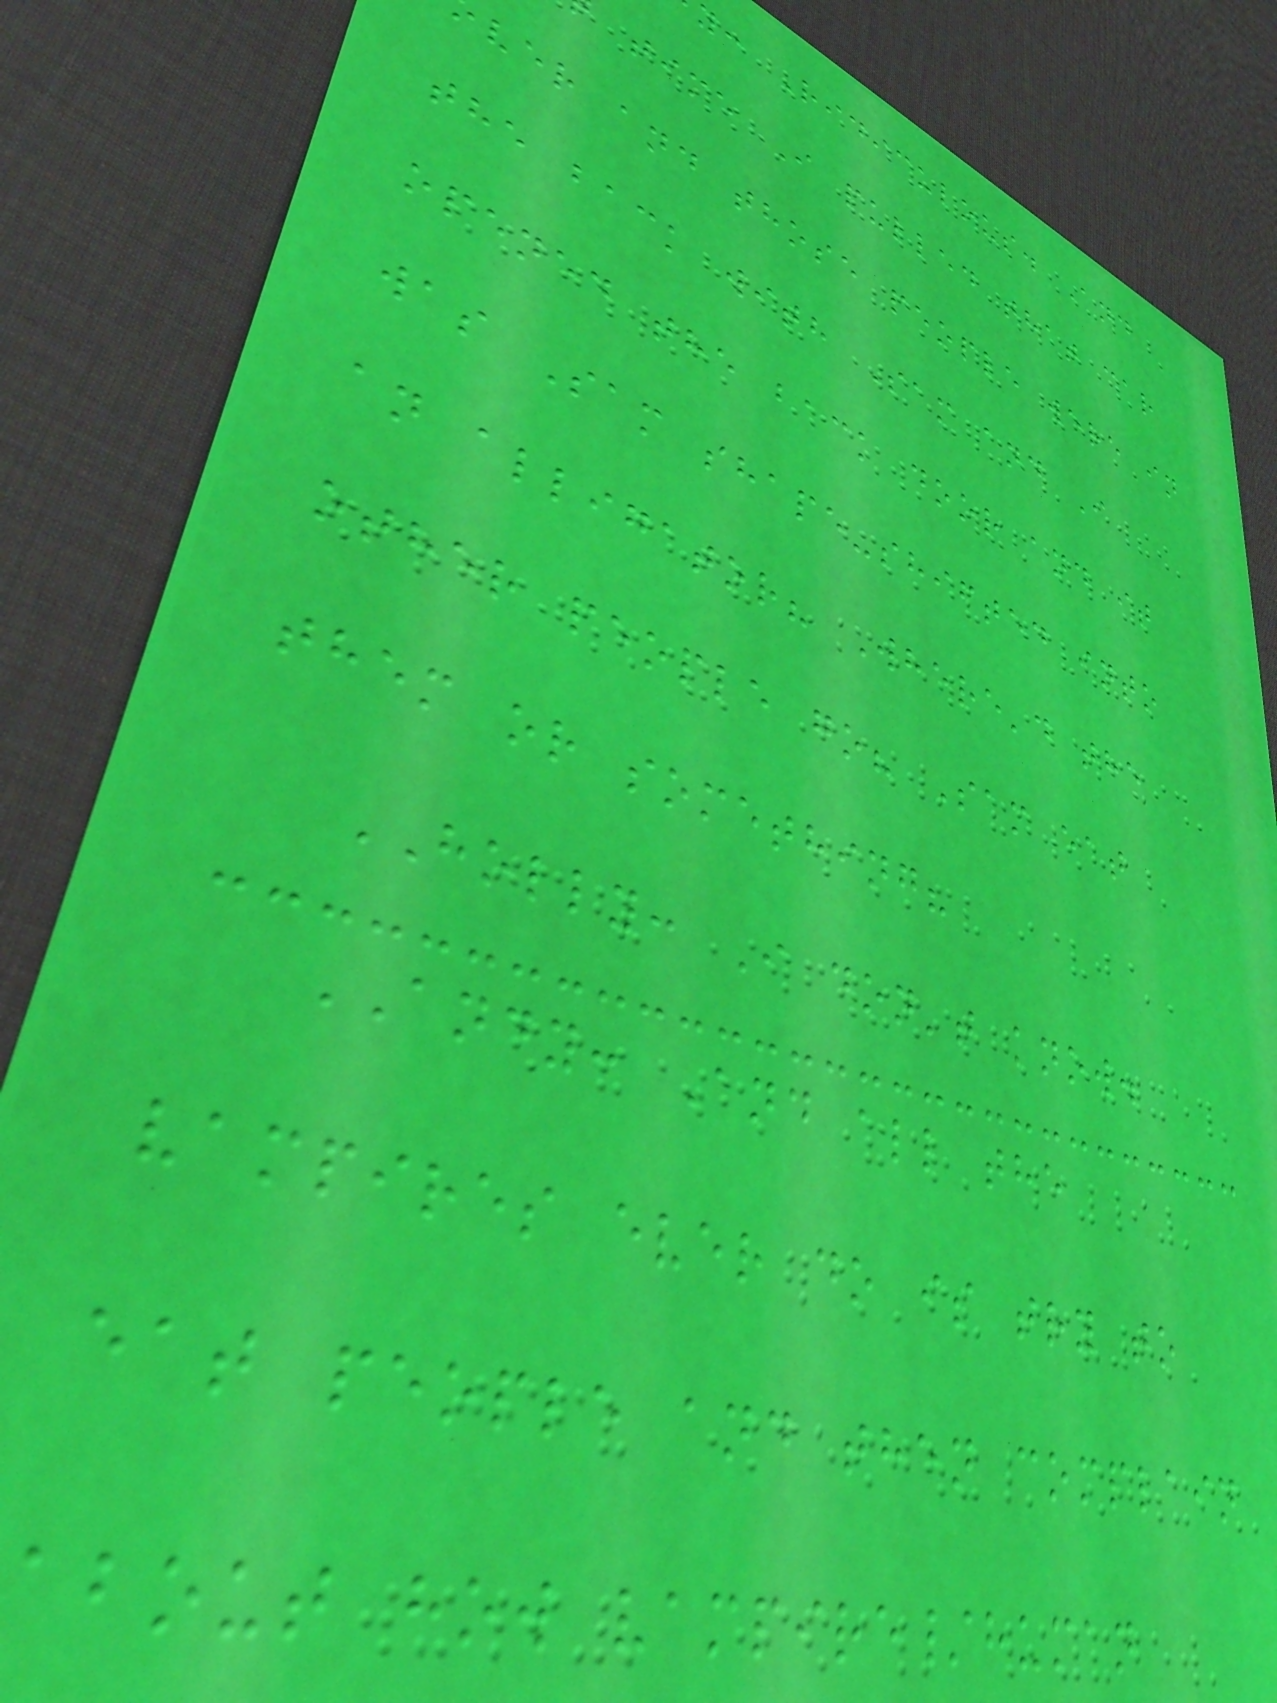y: Ridiculous. And
time I pulled that car
ver and those people were in
the back with Sam and I
opened the back door and it
was Sam shape-shifted into
an alligator? Where'd the
other people go? Sam eat
them or something?
HOLLY: I don't know.
ANDY: And all the
vampires ever do is try to
eat people and then complain
about how vampire/human
